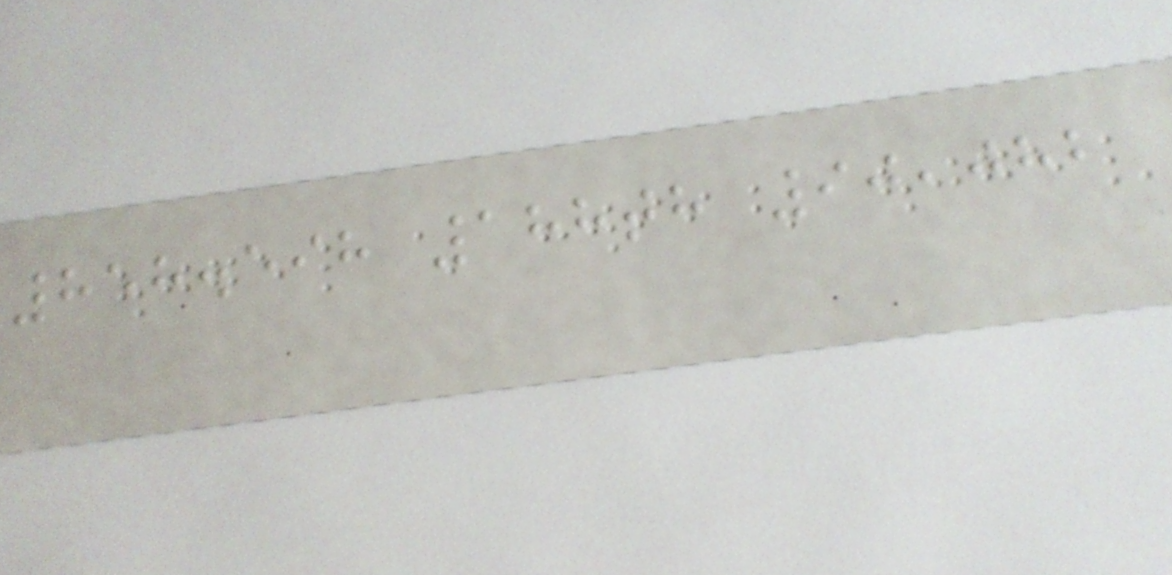858.598 188th 90,082
